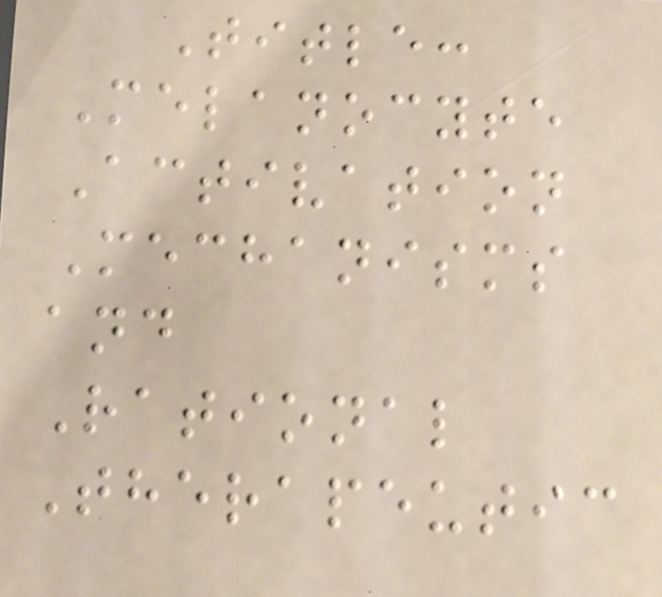Title:
Melanocyte
Activation
Mechanisms
and
Rational
Therapeutic
